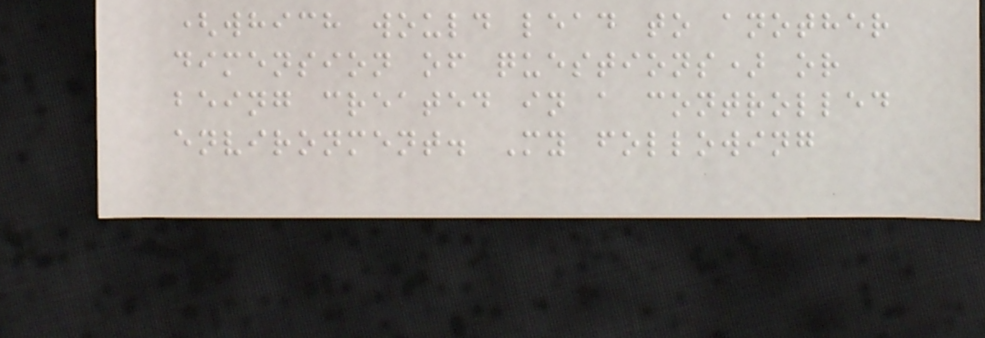(which would lead to another
dimension of questions) or
being created in a controlled
environment. My following
